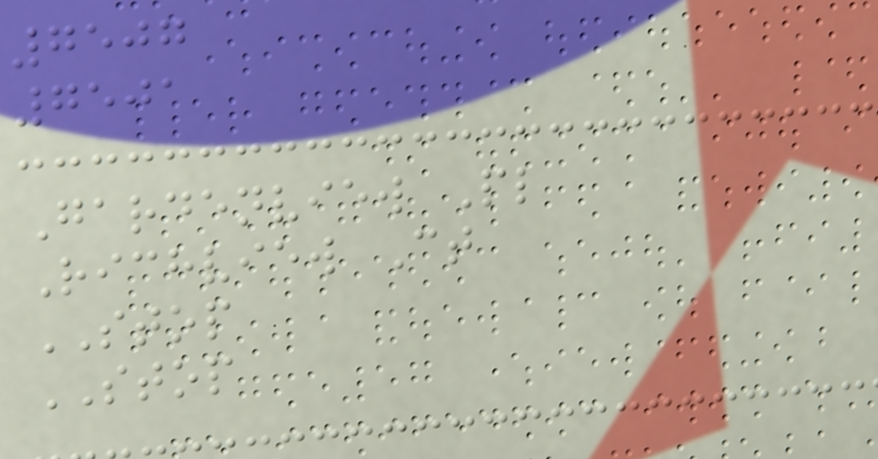7507
7501
Gardenview Pl
Richview Ct
STOP
STOP
